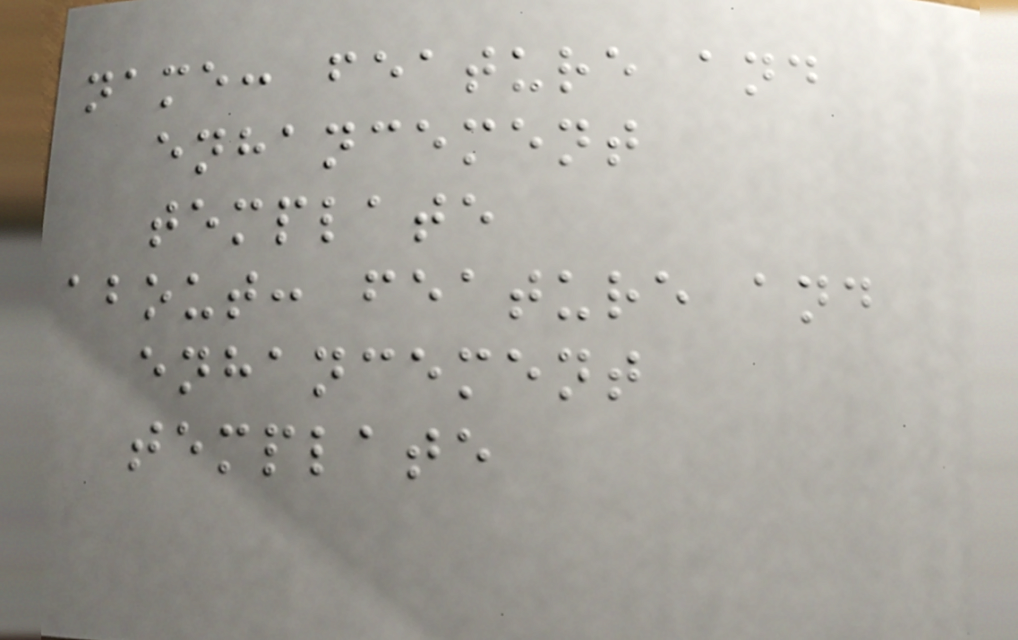name: feature and
enhancement
template
about: feature and
enhancement
template
